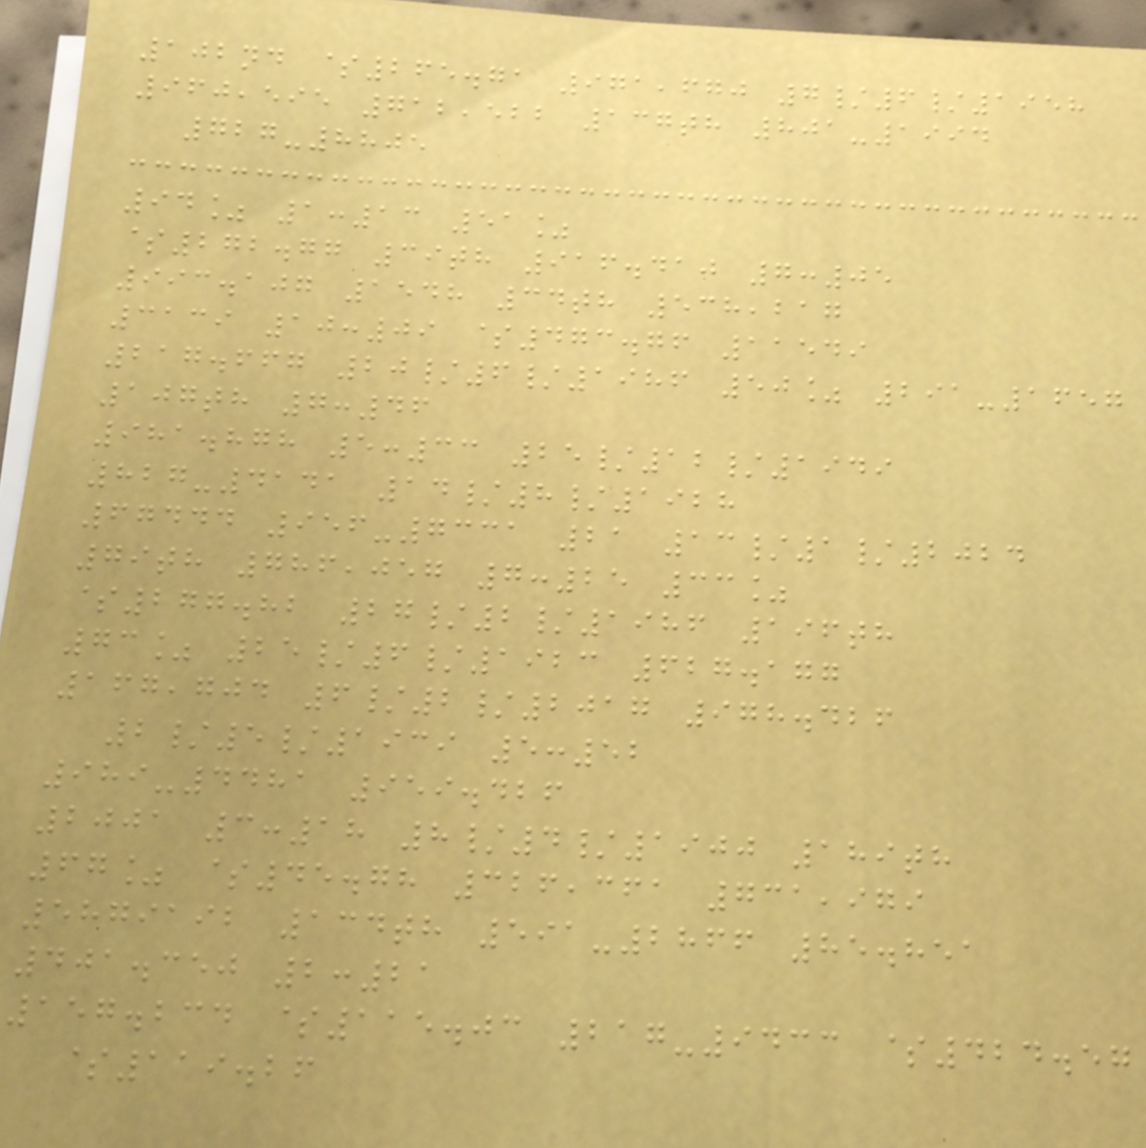102nd $265.71 971,670 7/6/1958
960,595 712,522 137th 801-1994
727-8805
94% 1:13 51%
$272.77 39th 916.410 7:05
993.107 1548 34th 538,217
3139 10:09 $473.76 11549
217.667 20/6/1986 50% 291-1657
107th 7:46
981.878 5:33 25/12/1949
827-4141 14/8/1928
67444 956-7331 21 13/1/2024
79th 786,057 7:25 33%
$277.82 27/2/1986 196th
73% 25/6/1923 627.177
167,704 6/2/2017 978.426
2/5/1939 5:52
989-4481 959.426
2001 3:18 8/4/1900 189th
67% $45.78 326,361 731,979
5879192 134th 591-2866 85.851
401.350 2:21
157.234 $115.03 217-9433 $424.57
$119.26
